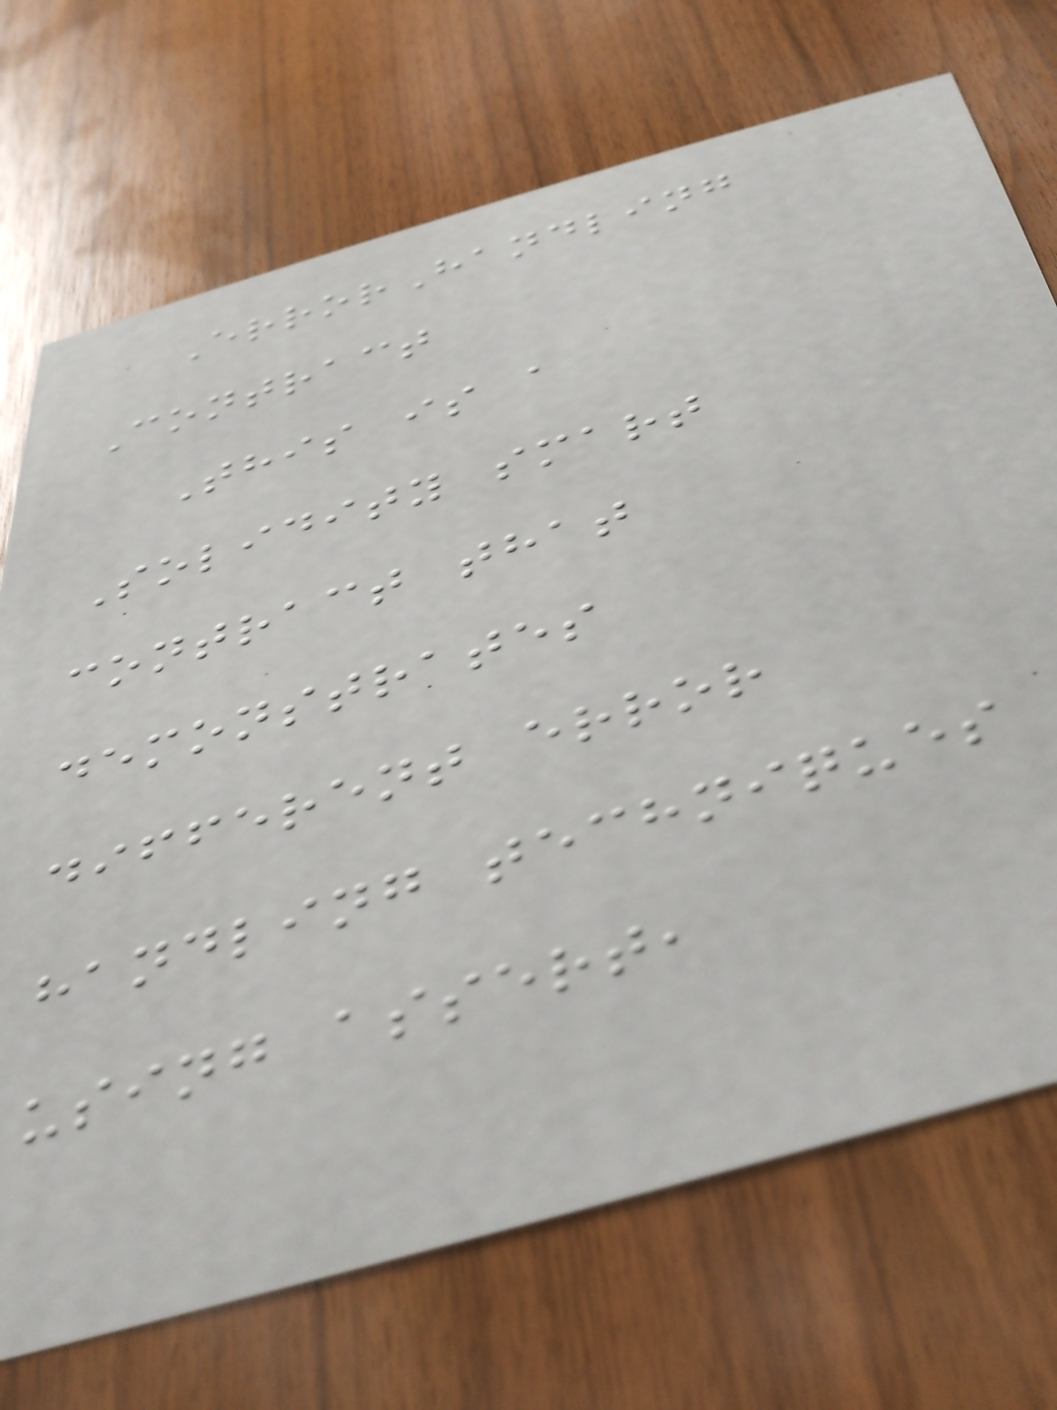ErrorHandling
Contract
This is a
Solidity smart
contract that
demonstrates
different error
handling techniques
using assert,
